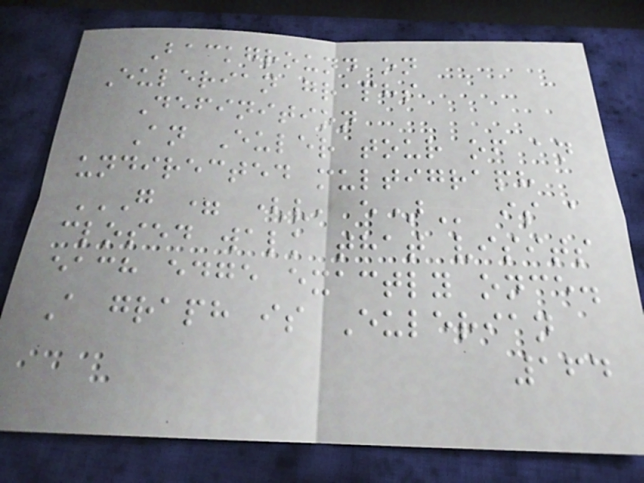Background on
Eulerian graphs
Definition
An Euler tour of an
undirected multigraph
G = (V, E) is a
closed walk that visits
each edge exactly once.
A graph is Eulerian
164
